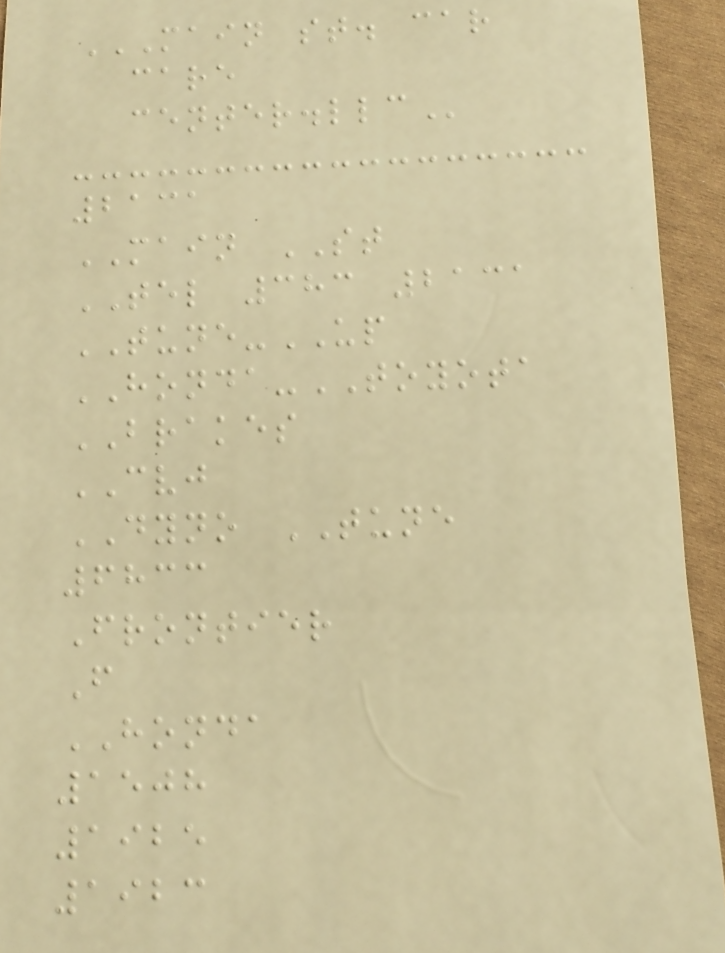MAIN ST. CAR
CARE
CENTER.LLC
2131
MAIN ST
TEL 383 2131
TUNE-UP
HONDA-TOYOTA
BRAKES
CVJ
DYNO TUNE
6833
Frontier
F
HONDA
1508
1925
1923
